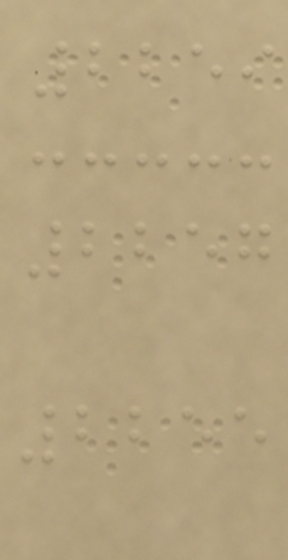2259
2257
2255
